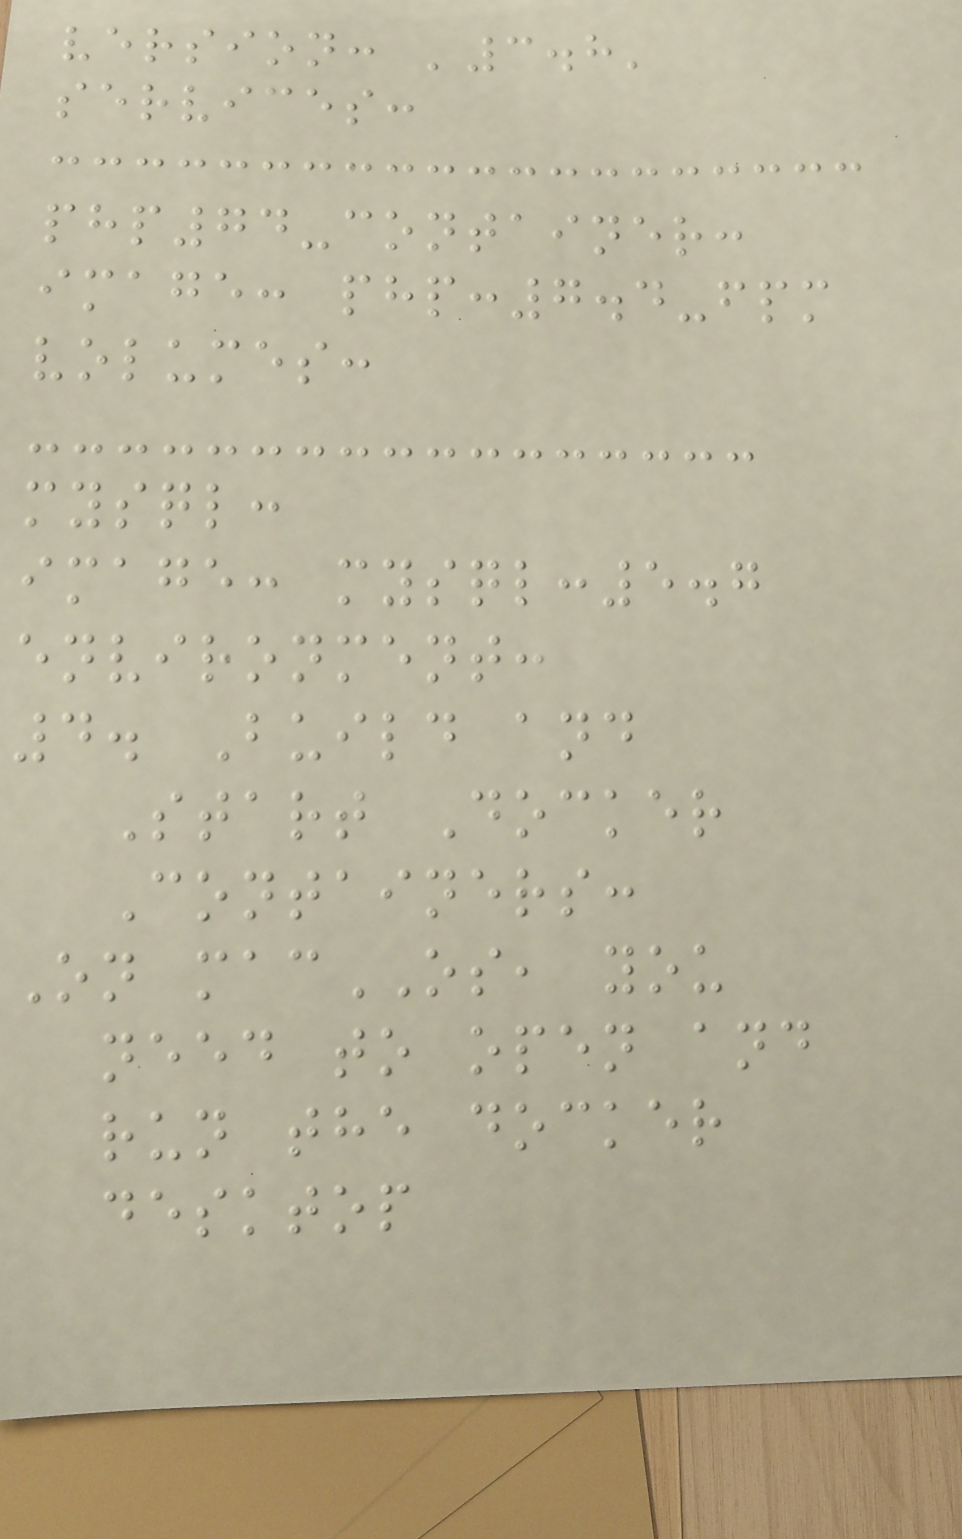version: '3.8'
services:
php74-container:
image: php:7.4-fpm
volumes:
mysql:
image: mysql:5.7
environment:
4. Build and
Start Docker
Containers:
On macOS, you
need to open and
run the docker
desktop
